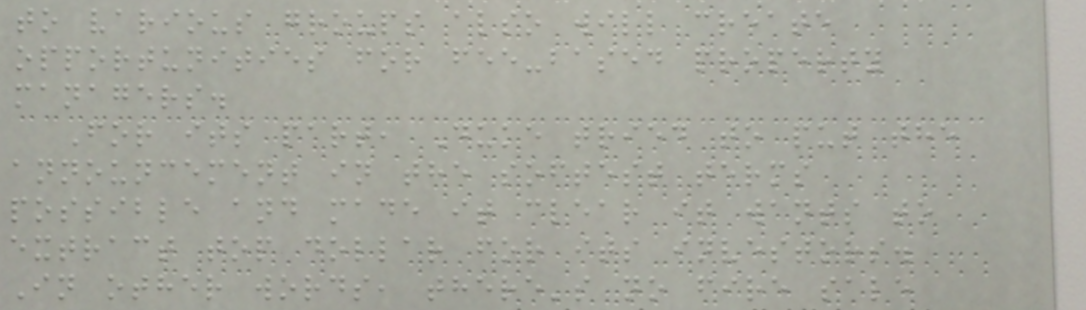to various groups also will create
opportunities for fee-based property
managers.
For its part, Duke tried to put the
announcement in the softest terms
possible and made it clear it wants to
extract top dollar for its investors.
In other words, there's no fire sale
